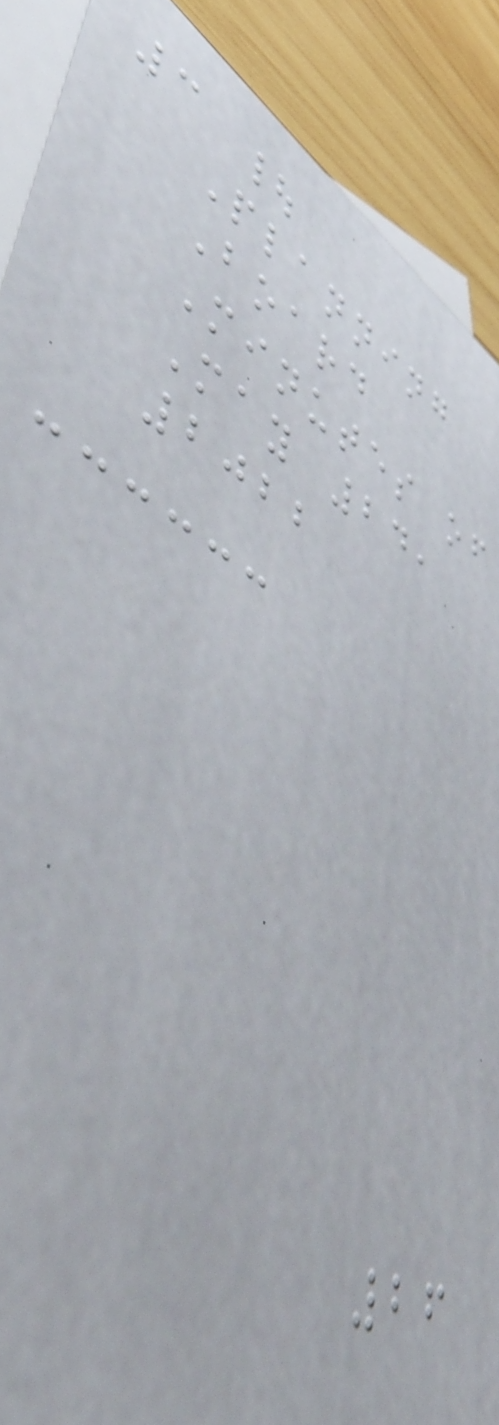3 |
Planning
Board
Minutes of
May 24,
2022
26
